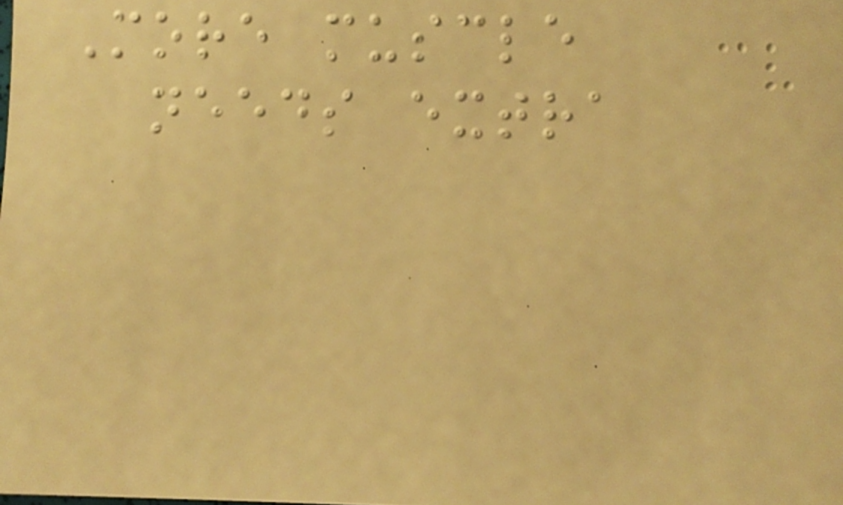More muscle
needs extra
